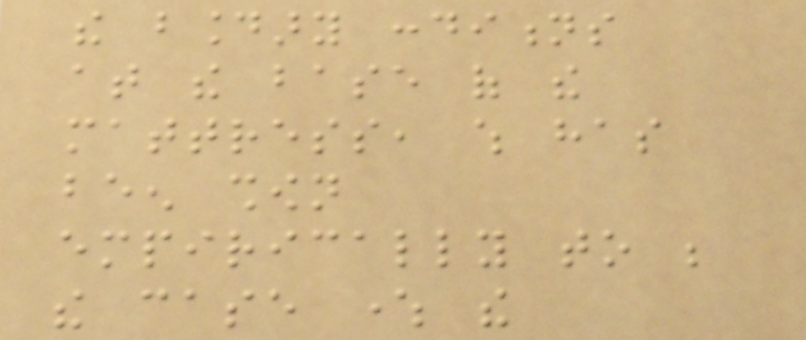the boundary conditions
at the base of the
mattress, which has
been shown
empirically to be
the case where the
